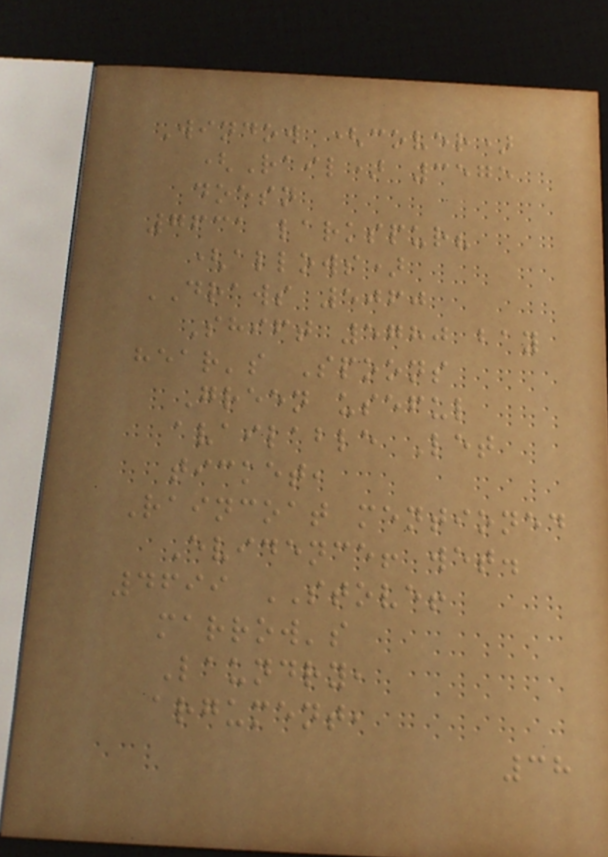Window (cover)
(Rail) 3575
doesn
7631 larkspur?
(allows)
DRAWS 5060
Shift 5780 bay
hear's Spoons
Green useful
available Let
ticket,
Raincoat mentioned
Evidence! wet.
4699 STOVE!
marrow's
Laundry,
argument,
38
